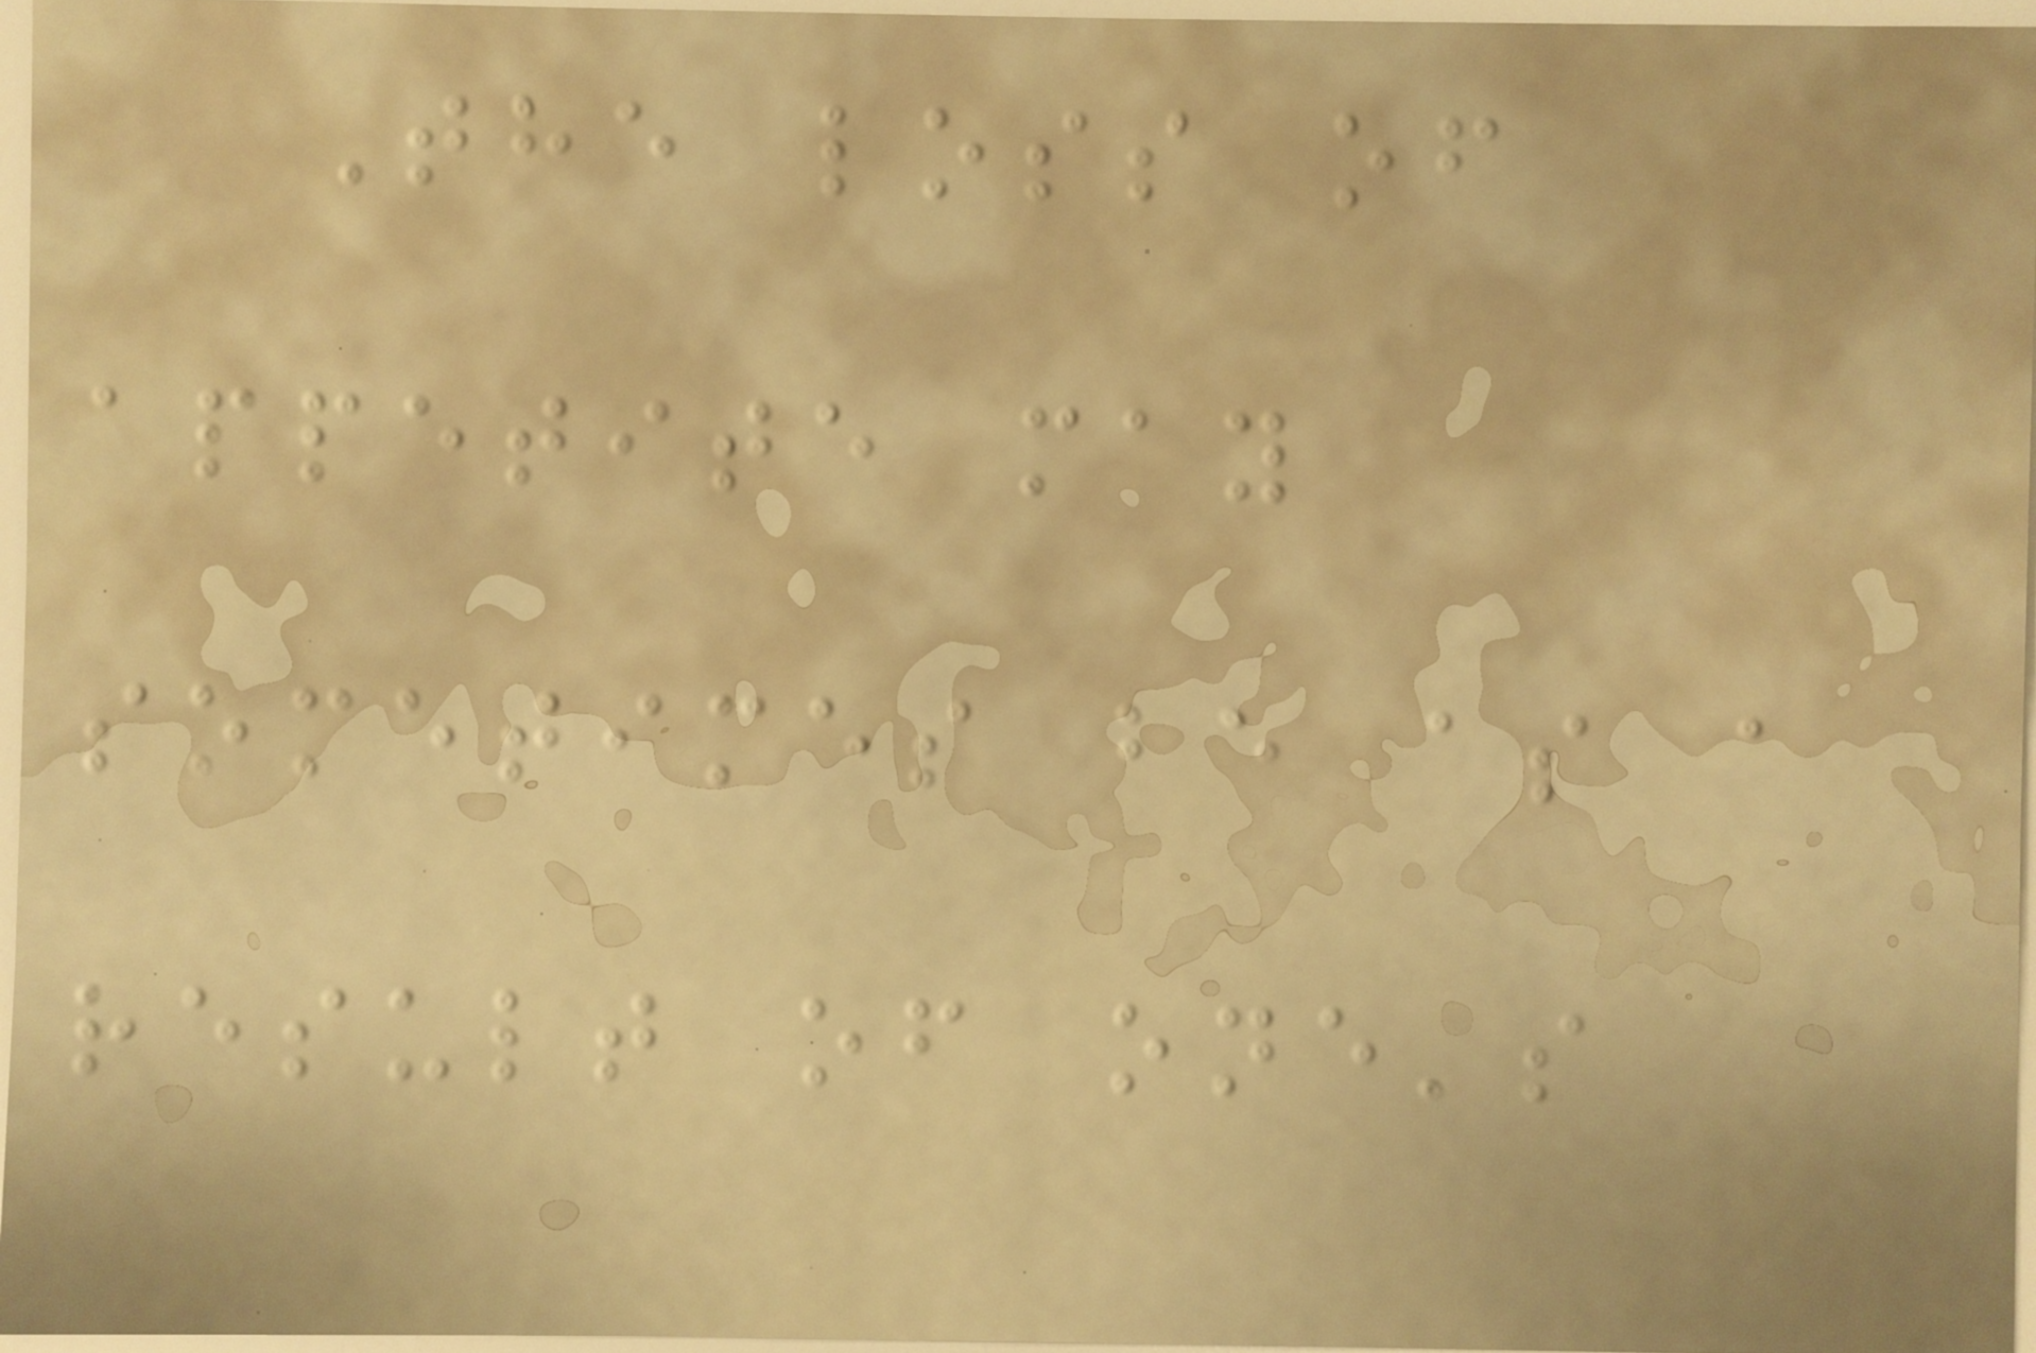The loss of
appetite may
sometimes be as a
result of one's
